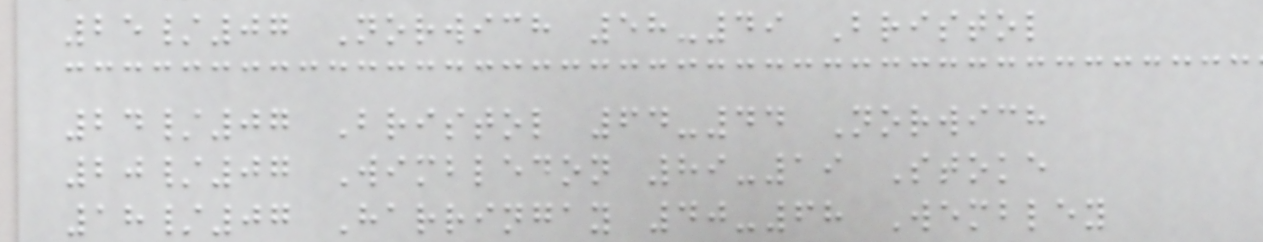25/07 Norwich 58-49 Bristol
24/07 Bristol 64-44 Norwich
20/07 Wimbledon 89-19 Stoke
18/07 Harringay 40-68 Wembley
